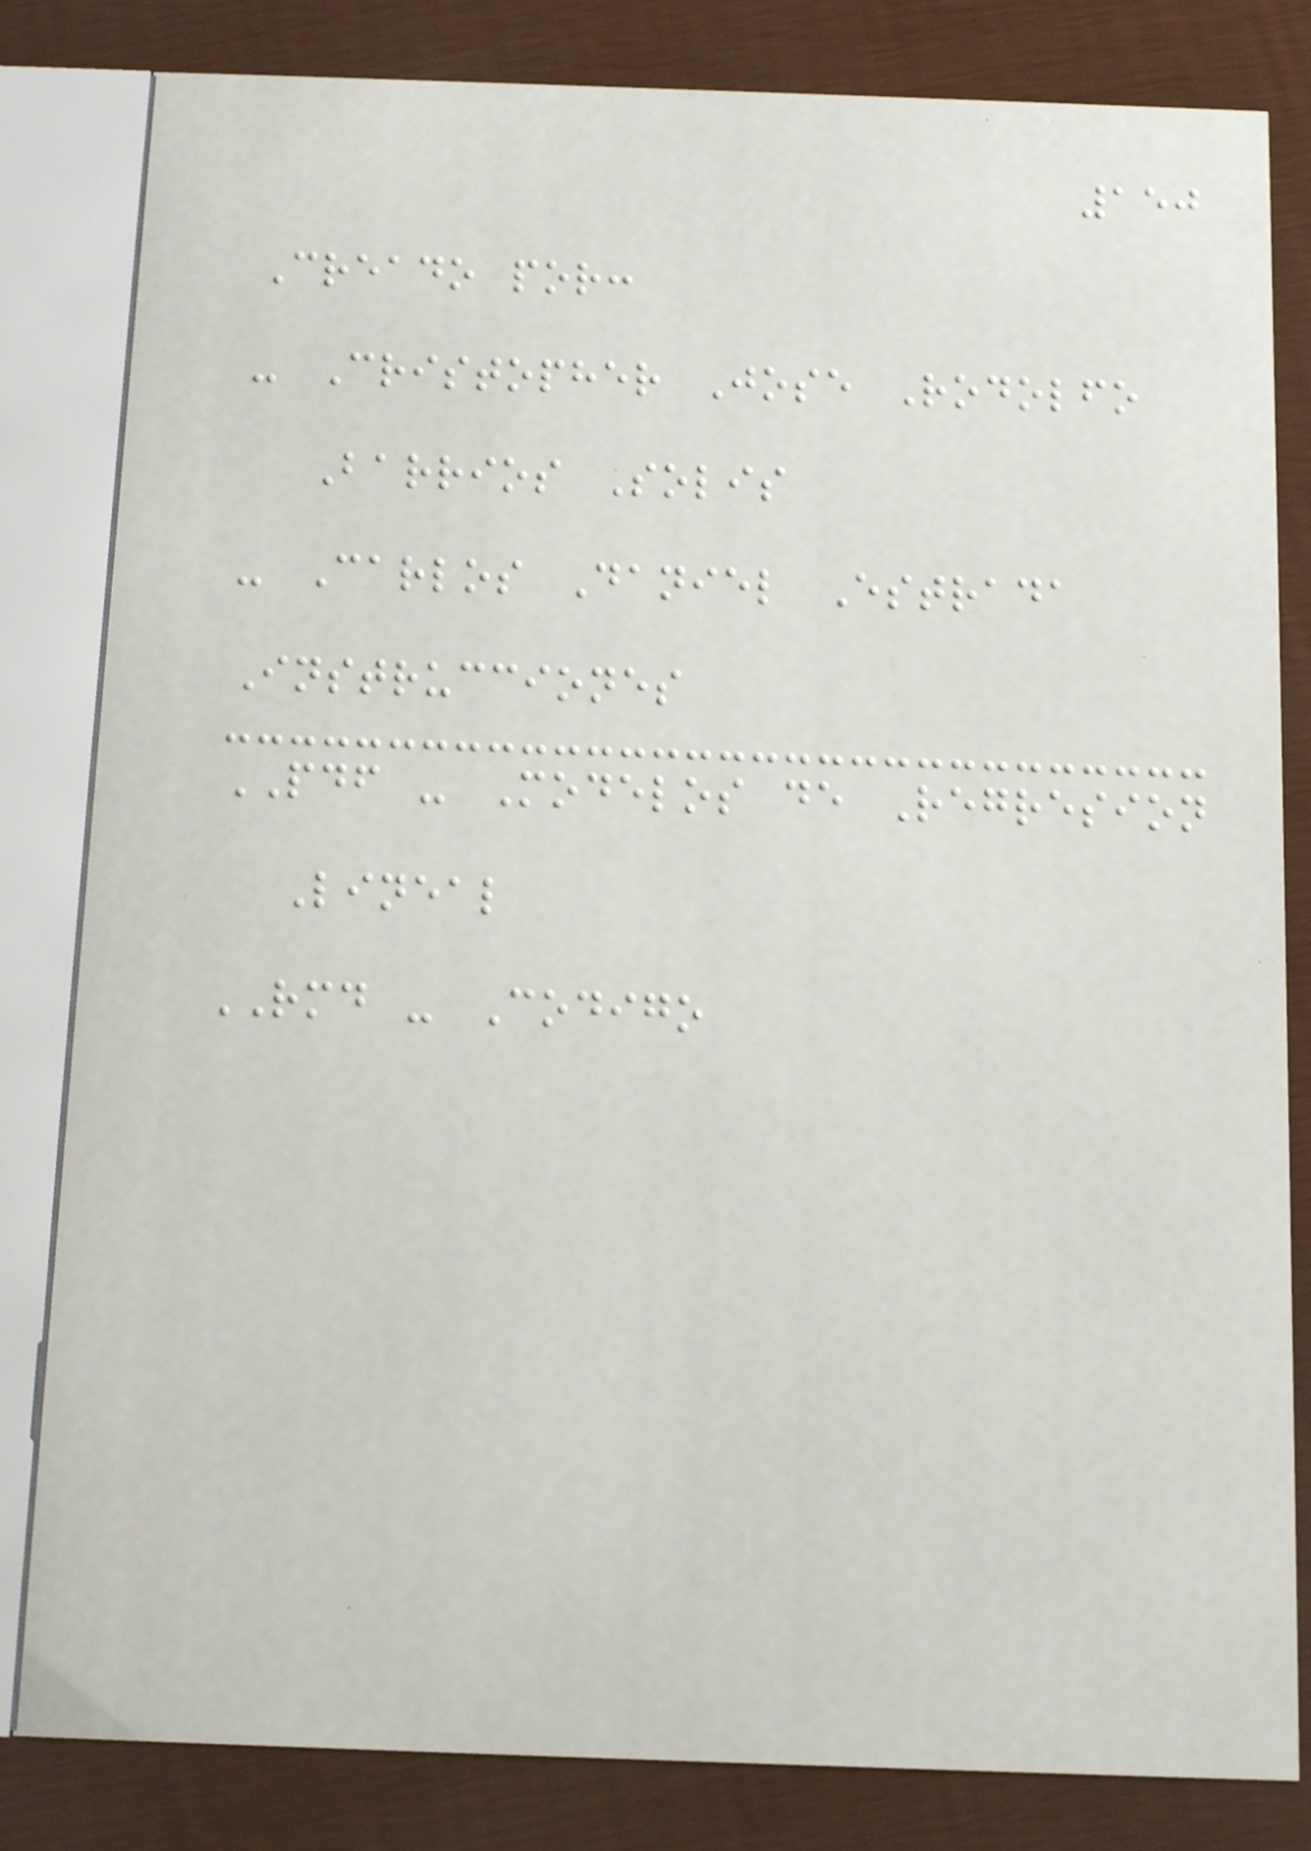150
Creado por:
- Cristopher Jose Rodolfo
Barrios Solis
- Carlos Daniel Estrada
Instrucciones
PDF - Modelos de Regresion
Lineal
RMD - Codigo
